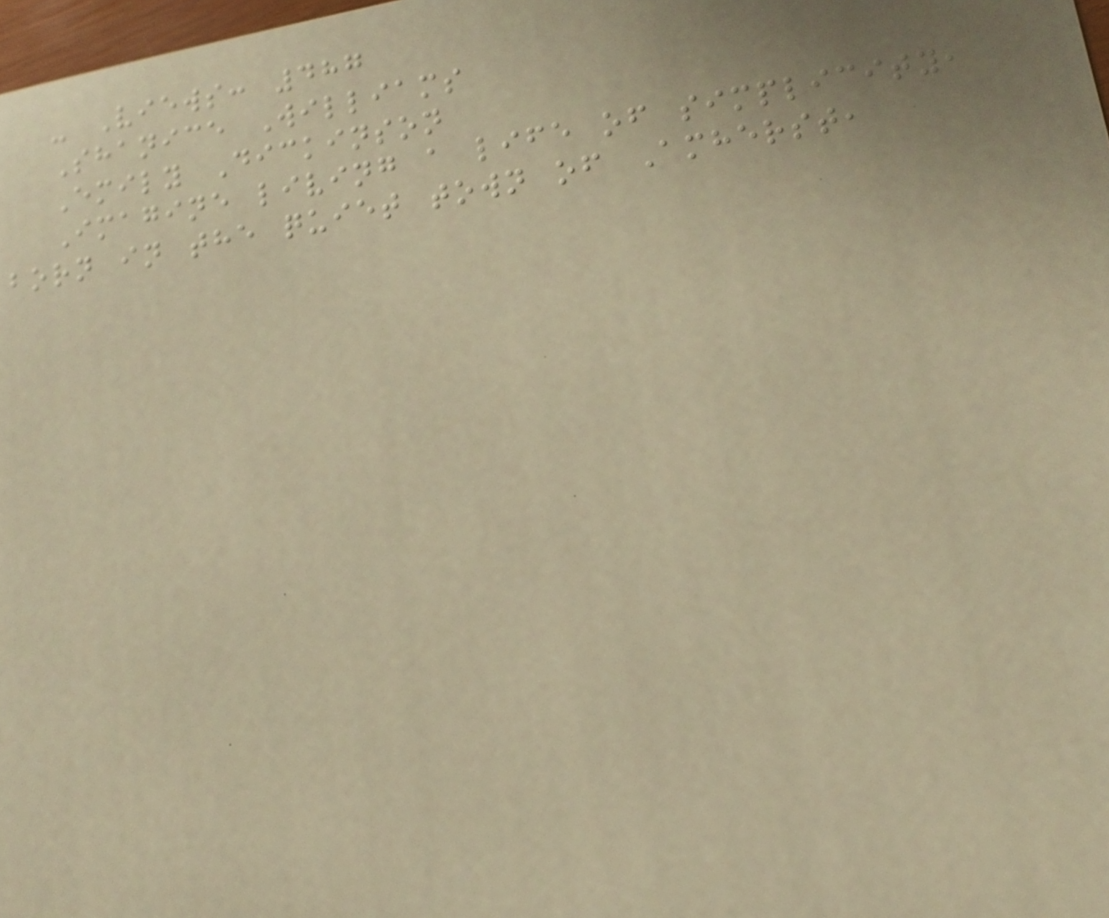- Views: 487
Shanice Williams
Emily Dickinson
Imagine living a life of simplicity,
born in the quiet town of Amherst,
